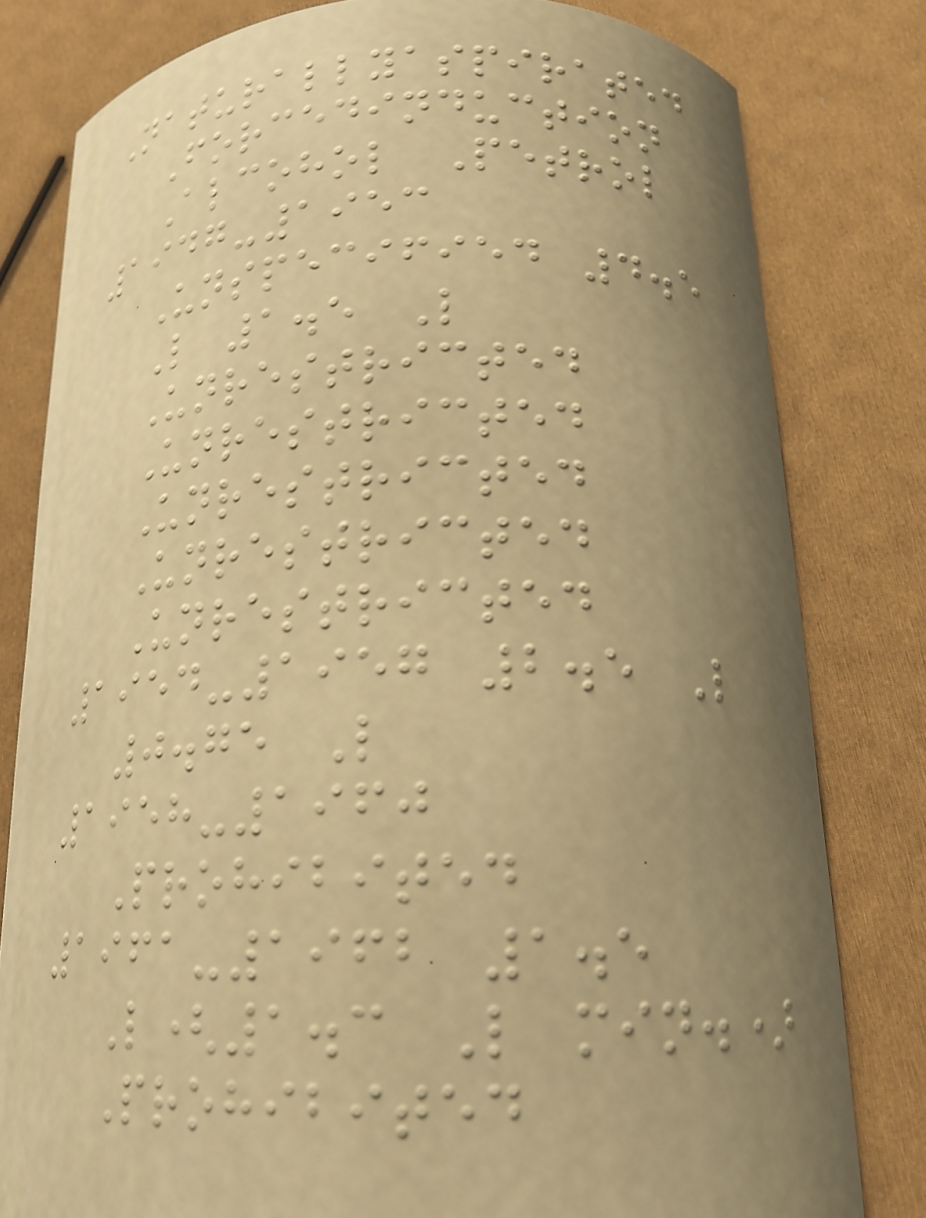Naturallyaspirated
Forcedinduction
Alcohol Petrol
1947-1953
Unspecified 4.5
L 1.5 L
Unrestricted
Unrestricted
Unrestricted
Unrestricted
Unrestricted
1954-1957 2.5 L
0.75 L
1958-1960
Prohibited
1961-1962 1.5
L(1.3 L min.)
Prohibited
